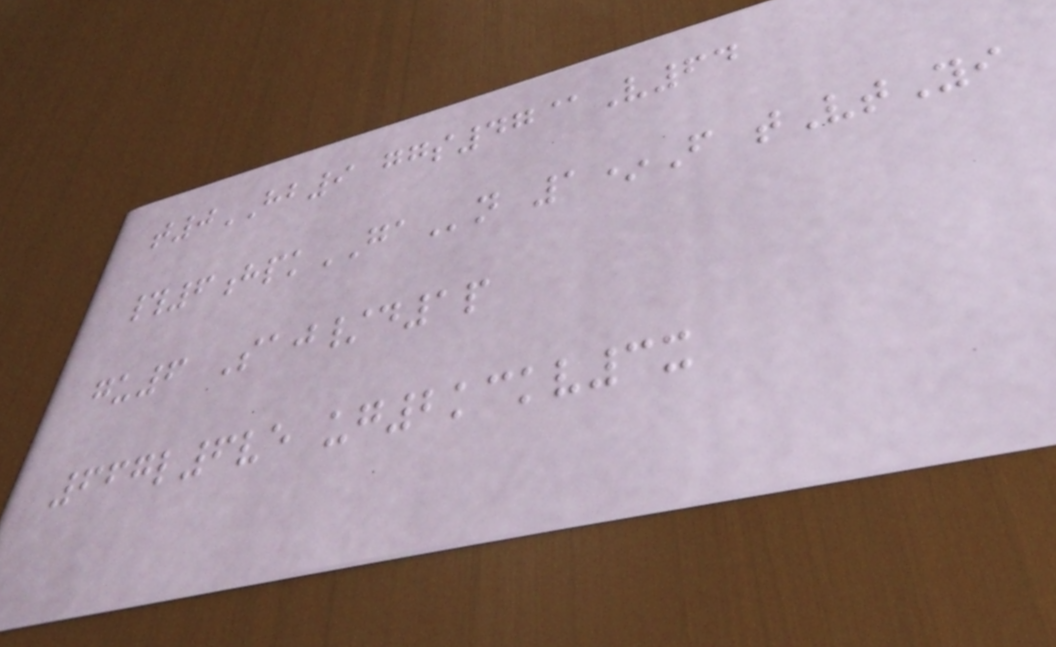t0HB9 ggs47@V64
#6hpkGAn 1*F tVtYi
gu6 Saj/d1p
667l6ve ug2kckv3x
